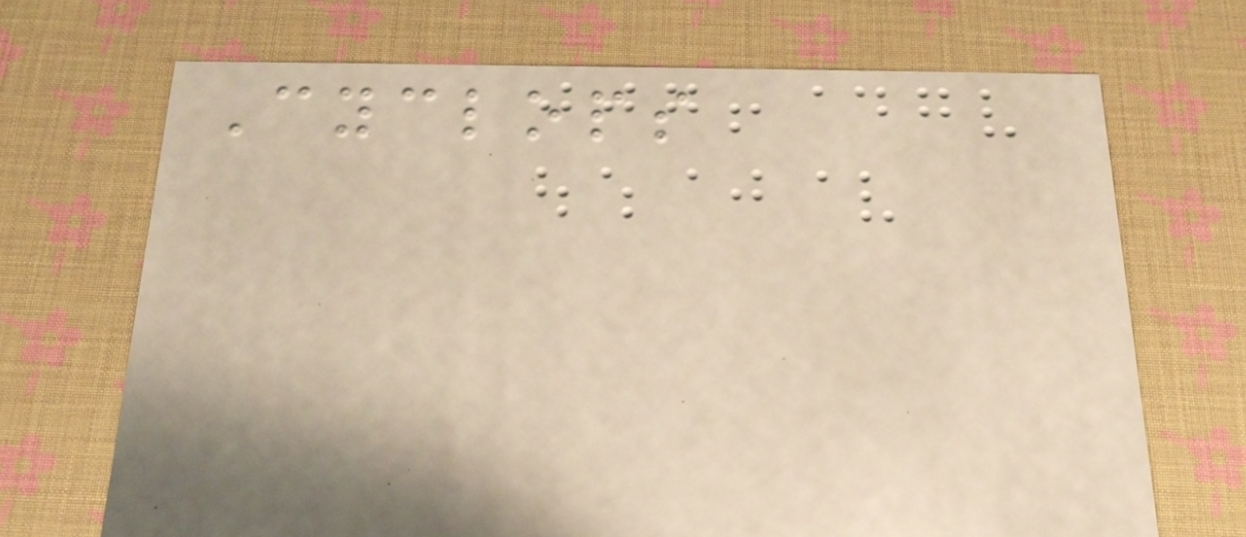Cyclops
